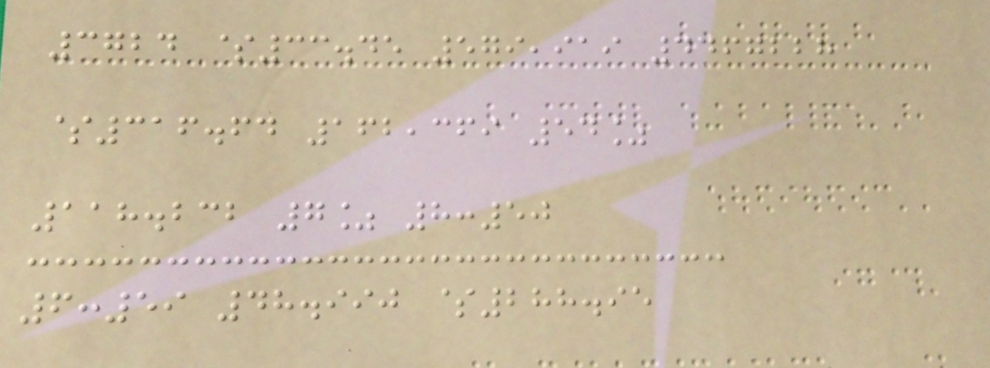3724 $33.45 579,919 4467228
$316.64 162,369 54%
118.232 7% 8:50
6:59 48.990 $288.95
